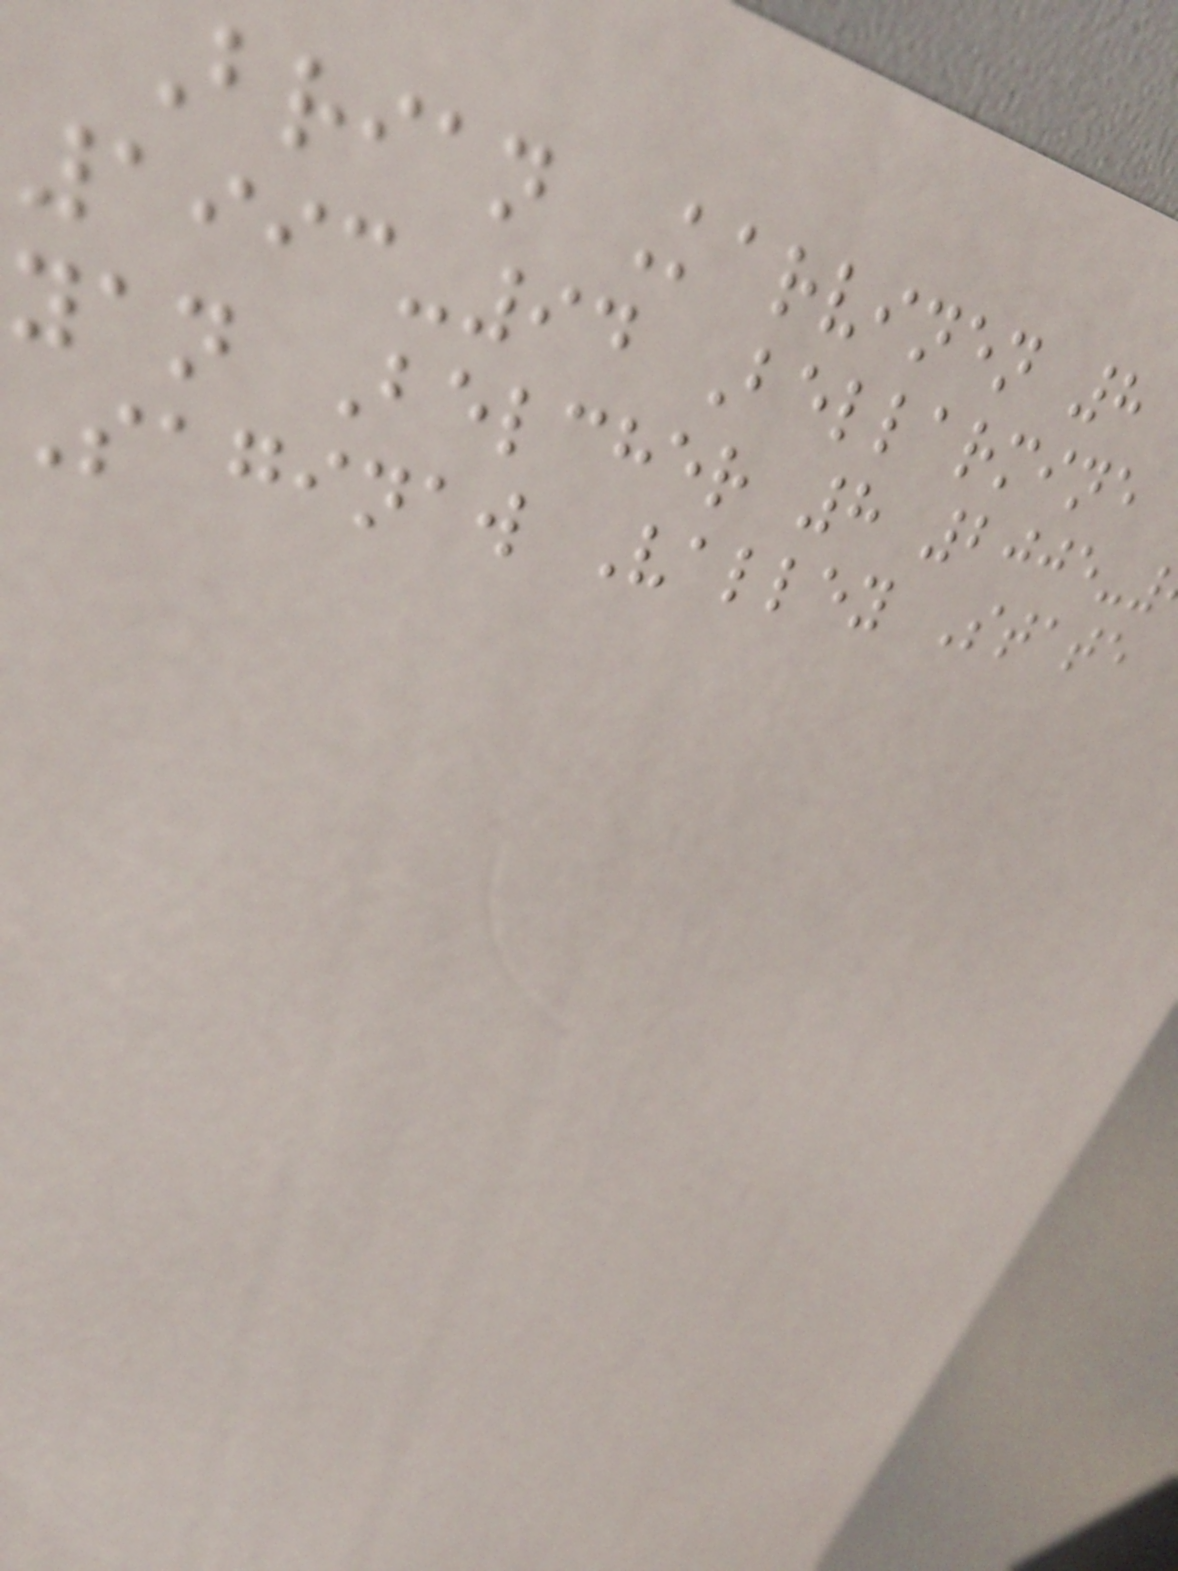brian Karvinen 8
1993-94 Bellarmine
yan Belcher 8 2005-
Saginaw Valley State
